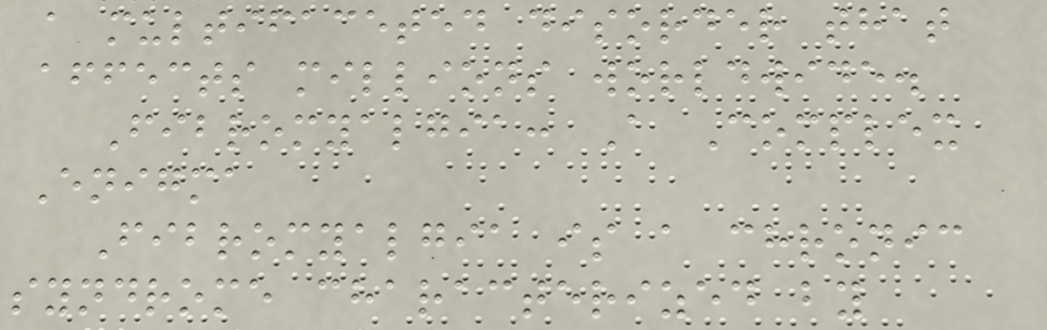a multifaceted disorder that
affects millions worldwide.
Fibromyalgia: A Complex
Enigma
Fibromyalgia is a chronic
syndrome characterized by
